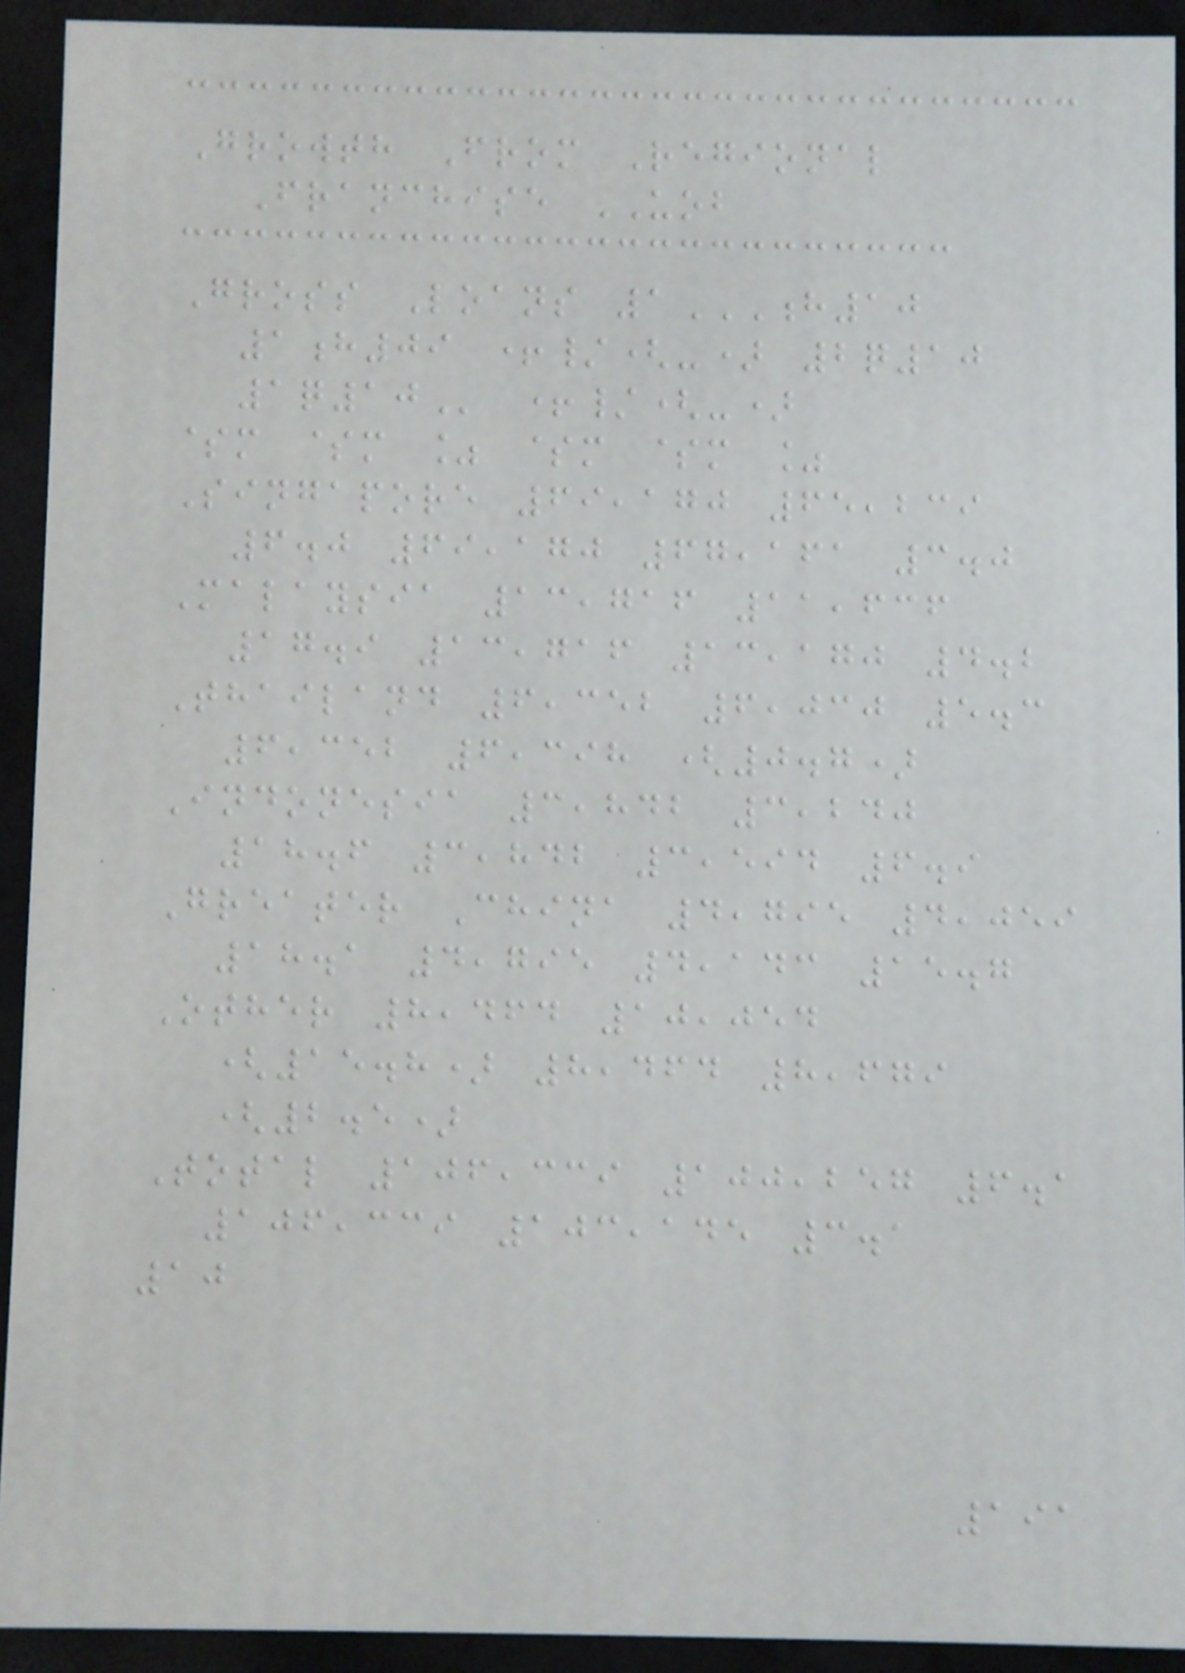Growth From Regional
Franchise UOB
Gross Loans 1H10
1H09 +/(-) 2Q10
1Q10 +/(-)
$m $m % $m $m %
Singapore 69,170 65,239
6.0 69,170 67,161 3.0
Malaysia 13,716 11,636
17.9 13,716 13,170 4.2
Thailand 6,352 6,030 5.3
6,352 6,398 (0.7)
Indonesia 3,842 3,240
18.6 3,842 3,594 6.9
Greater China 4,795 4,059
18.1 4,795 4,143 15.7
Other 8,464 10,054
(15.8) 8,464 8,679
(2.5)
Total 106,339 100,257 6.1
106,339 103,145 3.1
10
191
